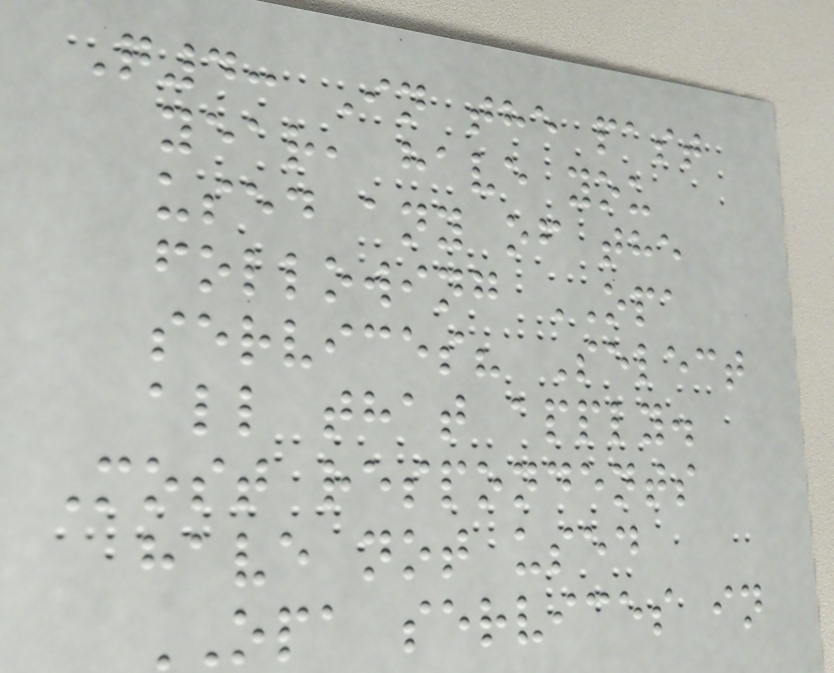Q4: In the past
year, have you
used any of the
following OPA
services? Select
all that apply.
Most respondents
have not used
OPA services in
